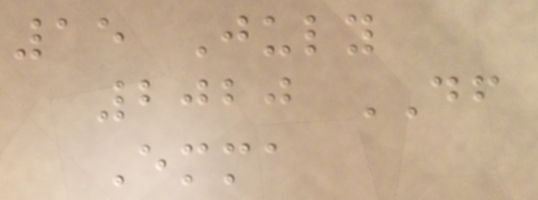15 July
2020 DF
Emma
